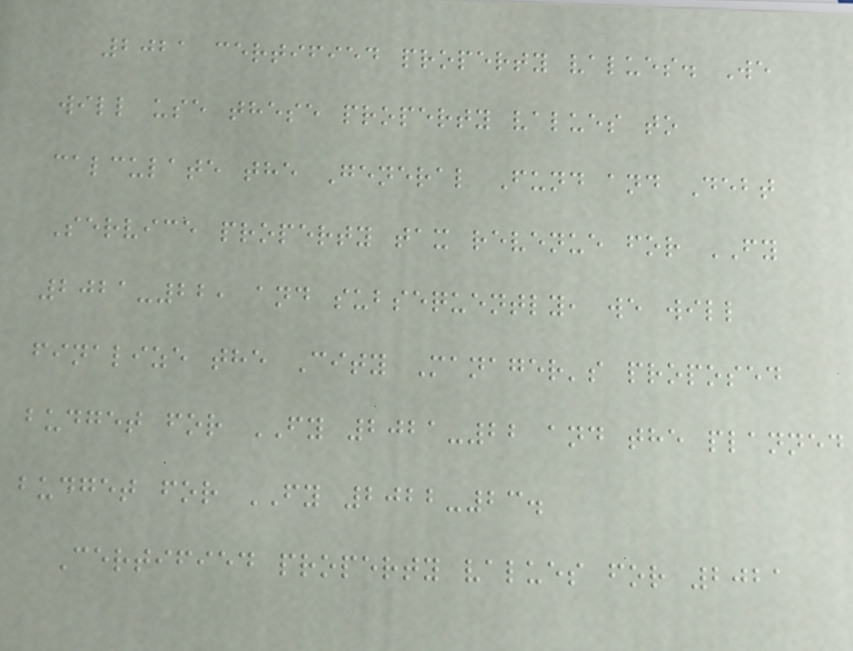2021 certified property values. We
will use these property values to
calculate the General Fund and Debt
Service property tax revenue for FY
2021-22, and subsequently, we will
finalize the City Manager's proposed
budget for FY 2021-22 and the planned
budget for FY 2022-23.
Certified property values for 2021
